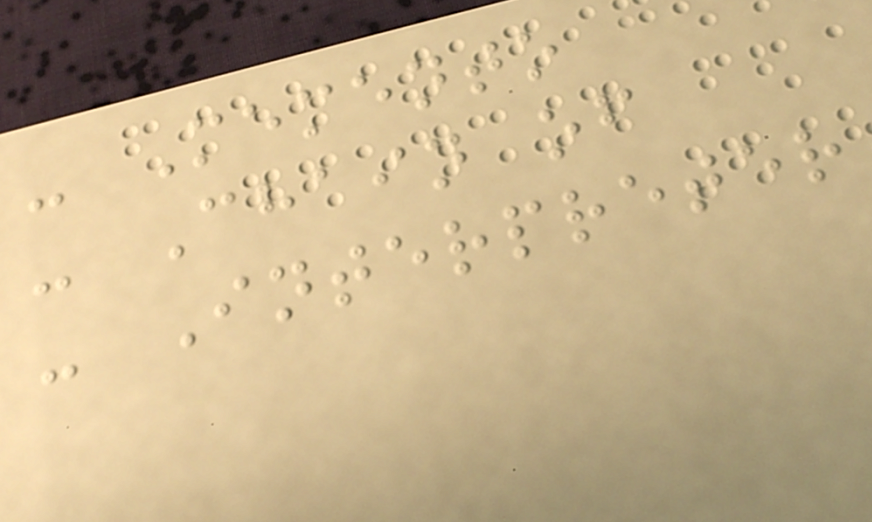- Memento
- Chain of
- Interpreter
